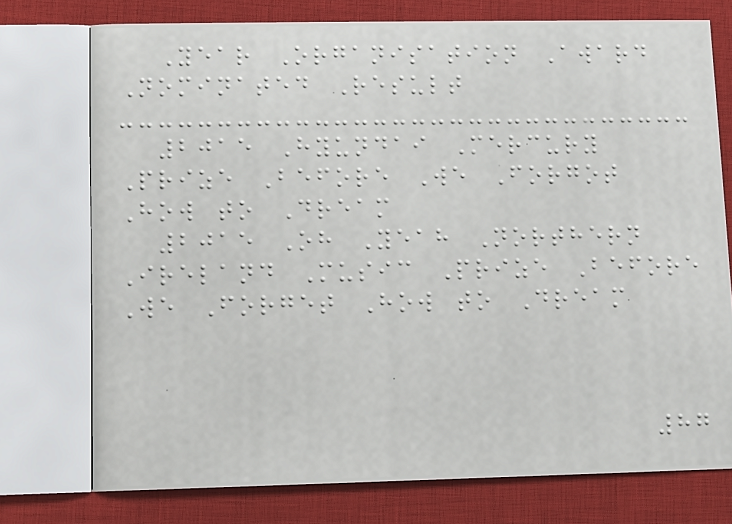Year Organisation Award
Nominated Result
2015 Hyundai Mercury
Prize Before We Forgot
How to Dream
2015 Oh Yeah Northern
Ireland Music Prize Before
We Forget How to Dream
87
